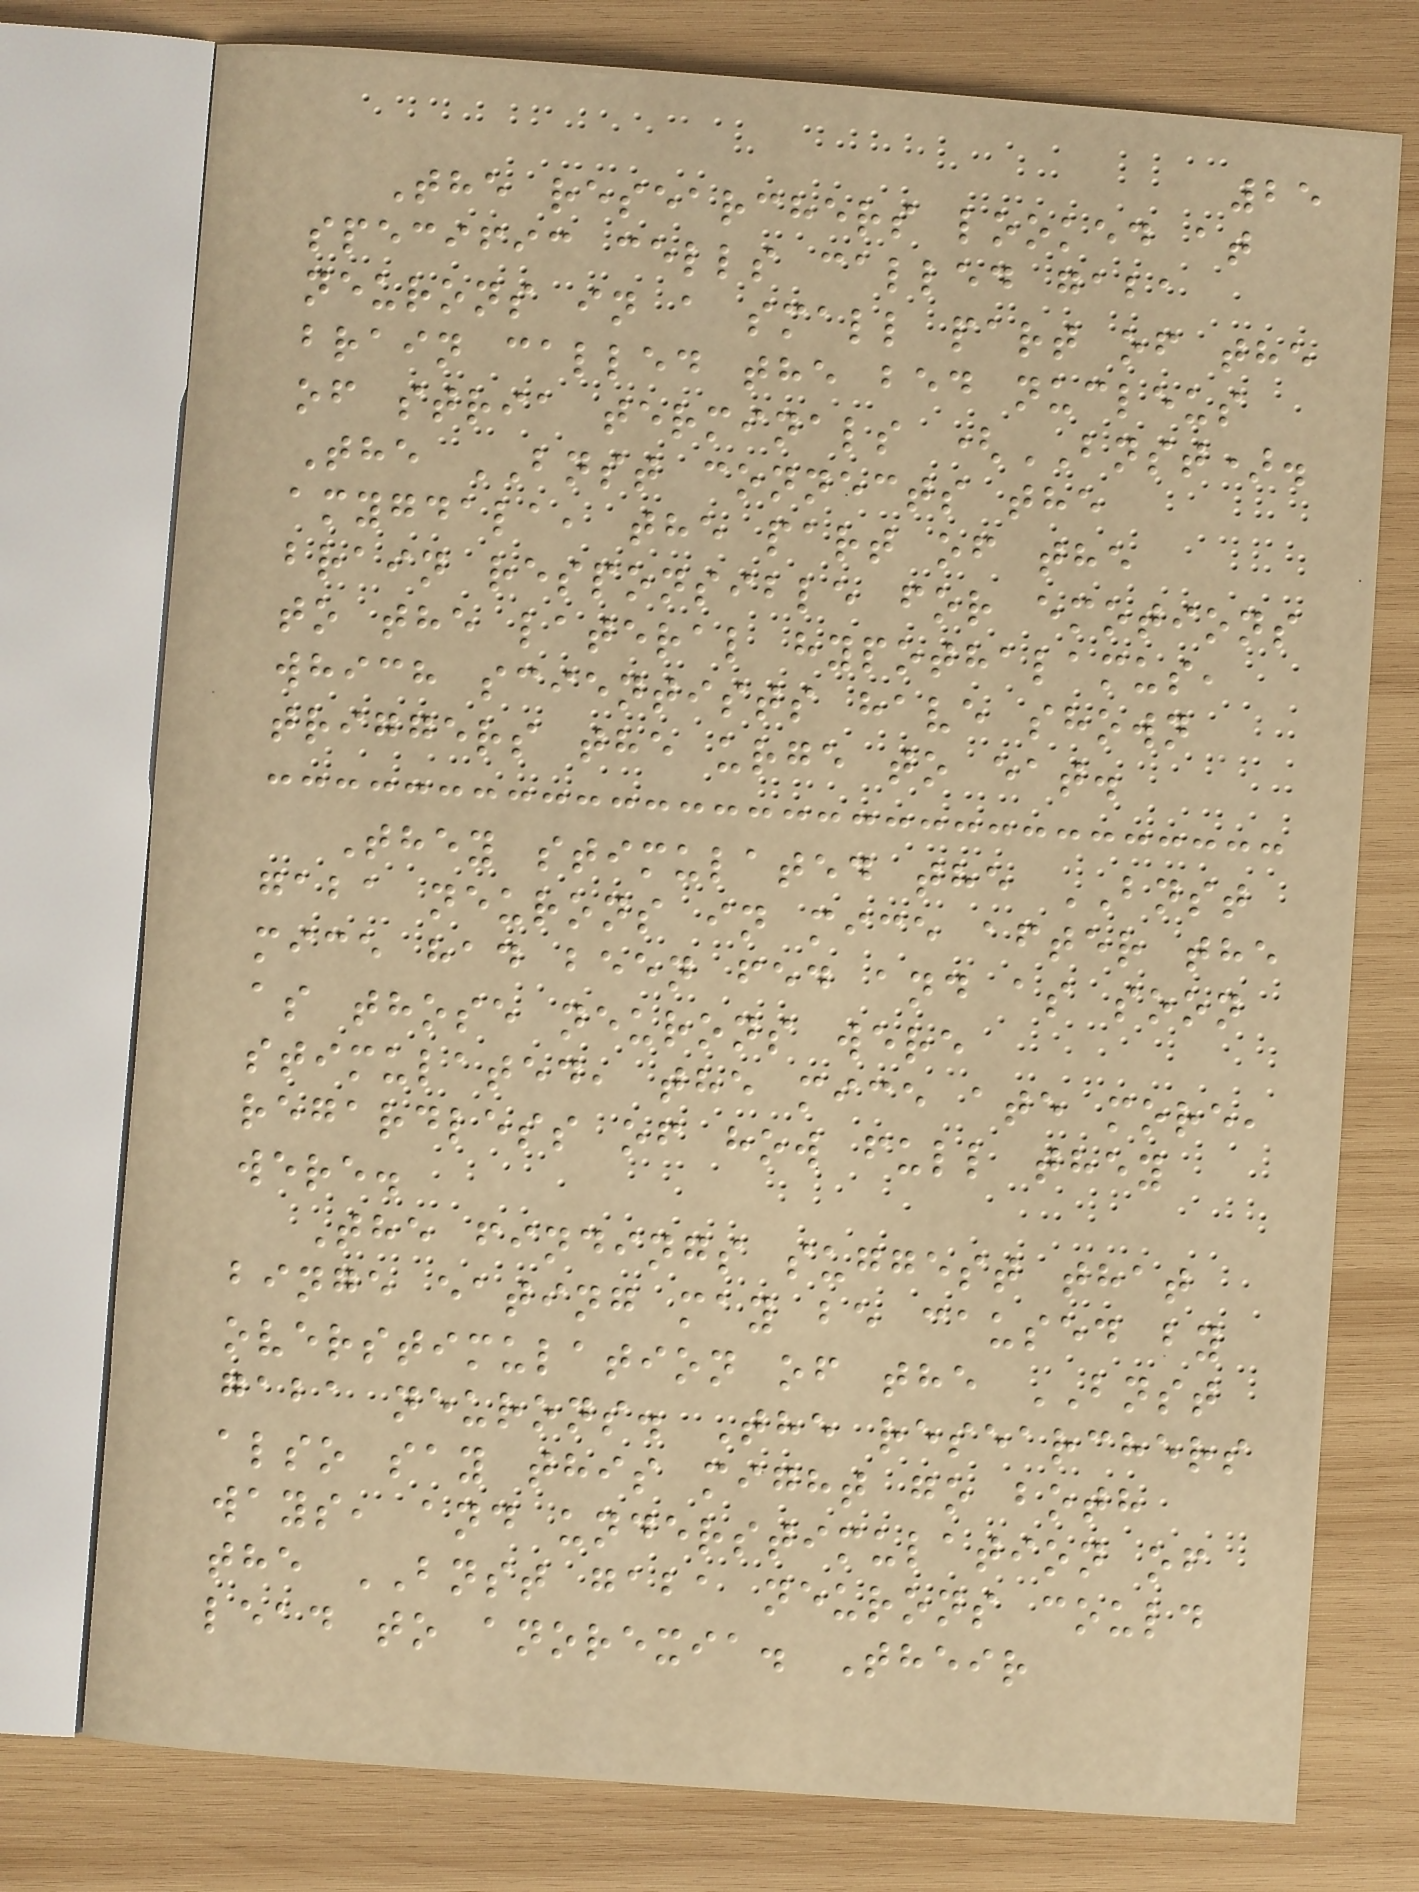25
The researchers looked at
specific cells called gaba
neurons in a small part of the
brain called the bed nucleus
of stria terminals (BNST).
The BNST connects the
amygdala, the part of the
brain responsible for emotions
to the lateral hypothalamus,
which scientists have shown
triggers the urge to eat.
They stimulated the BNST
gaba neurons in mice after the
mice had been fed and as soon
as those neurons were
stimulated, the mice ate more,
regardless of how full they
were.
The findings suggest that
binge eating may be caused by
overstimulation of the BNST
gaba neurons. The researchers
also say this might go both
ways, and understimulation of
the BNST gaba neurons could
lead to anorexia. Their
